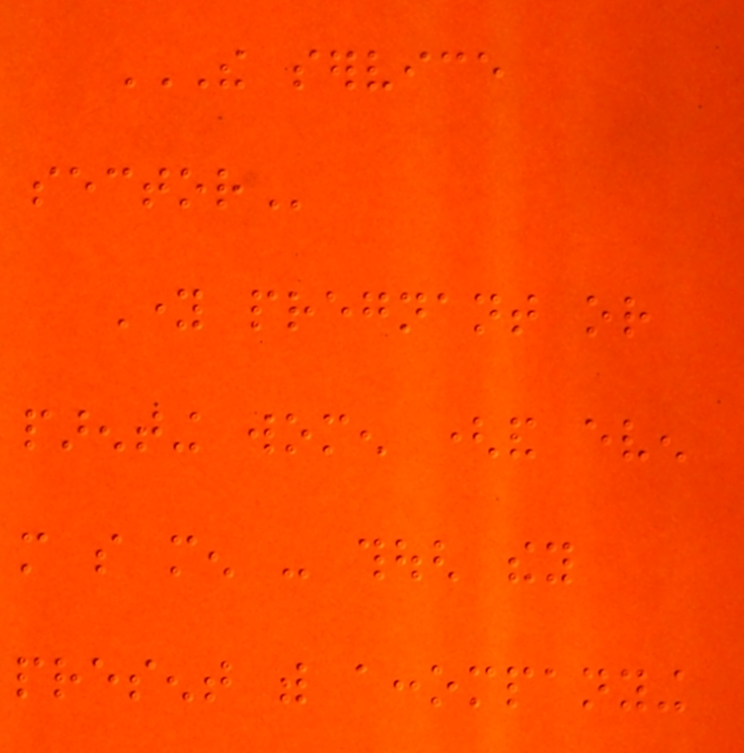THE SERVICE
SECTOR
Young pregnant or
parenting women (and even
more so men - though they
present with accompanying
